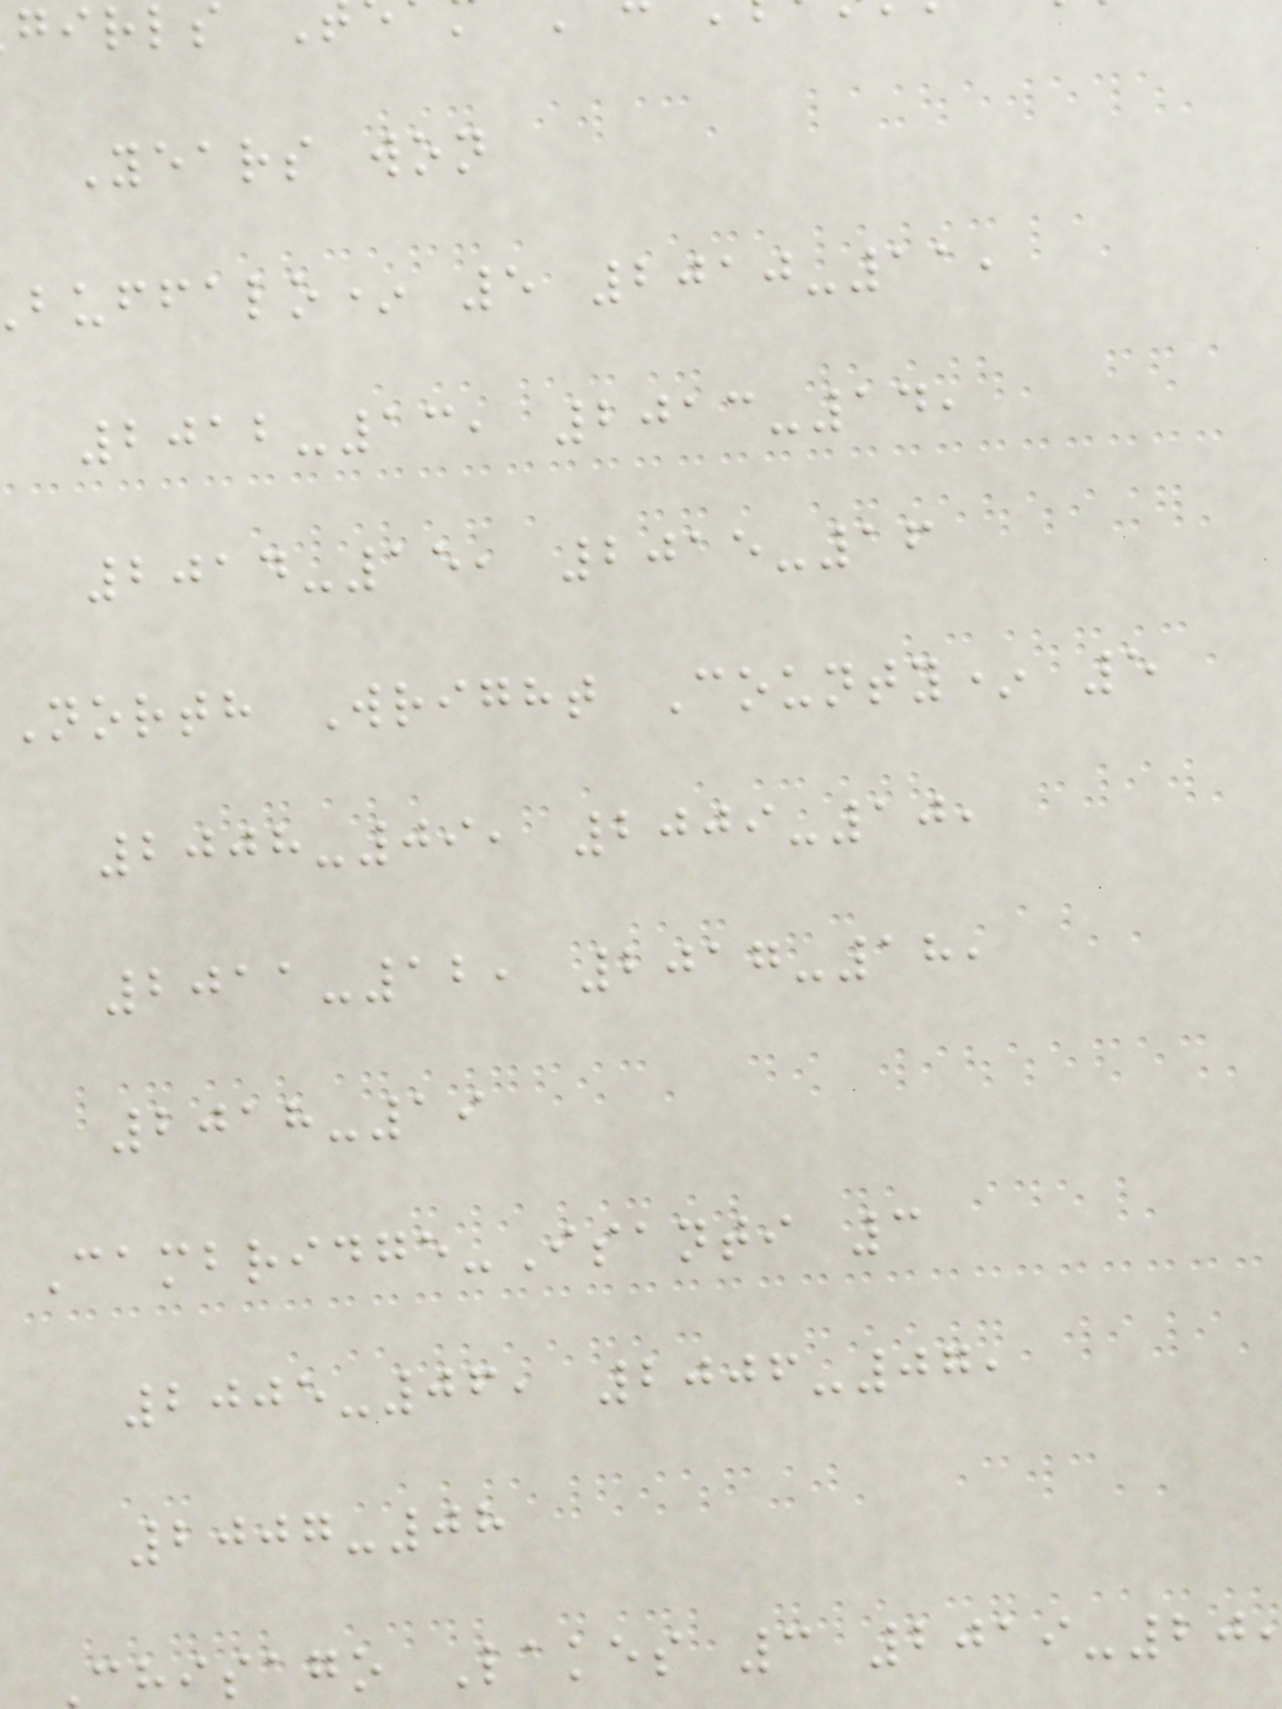Years won
buffalo* 5 2010-11,
2012-13, 2013-14,
2014-15, 2015-16
North Wright County* 5
2008-09, 2009-10,
2011-12, 2017-18,
2018-19
Cambridge-Isanti 3
2005-06, 2006-07,
2007-08
chisago Lakes 3 2019-20
